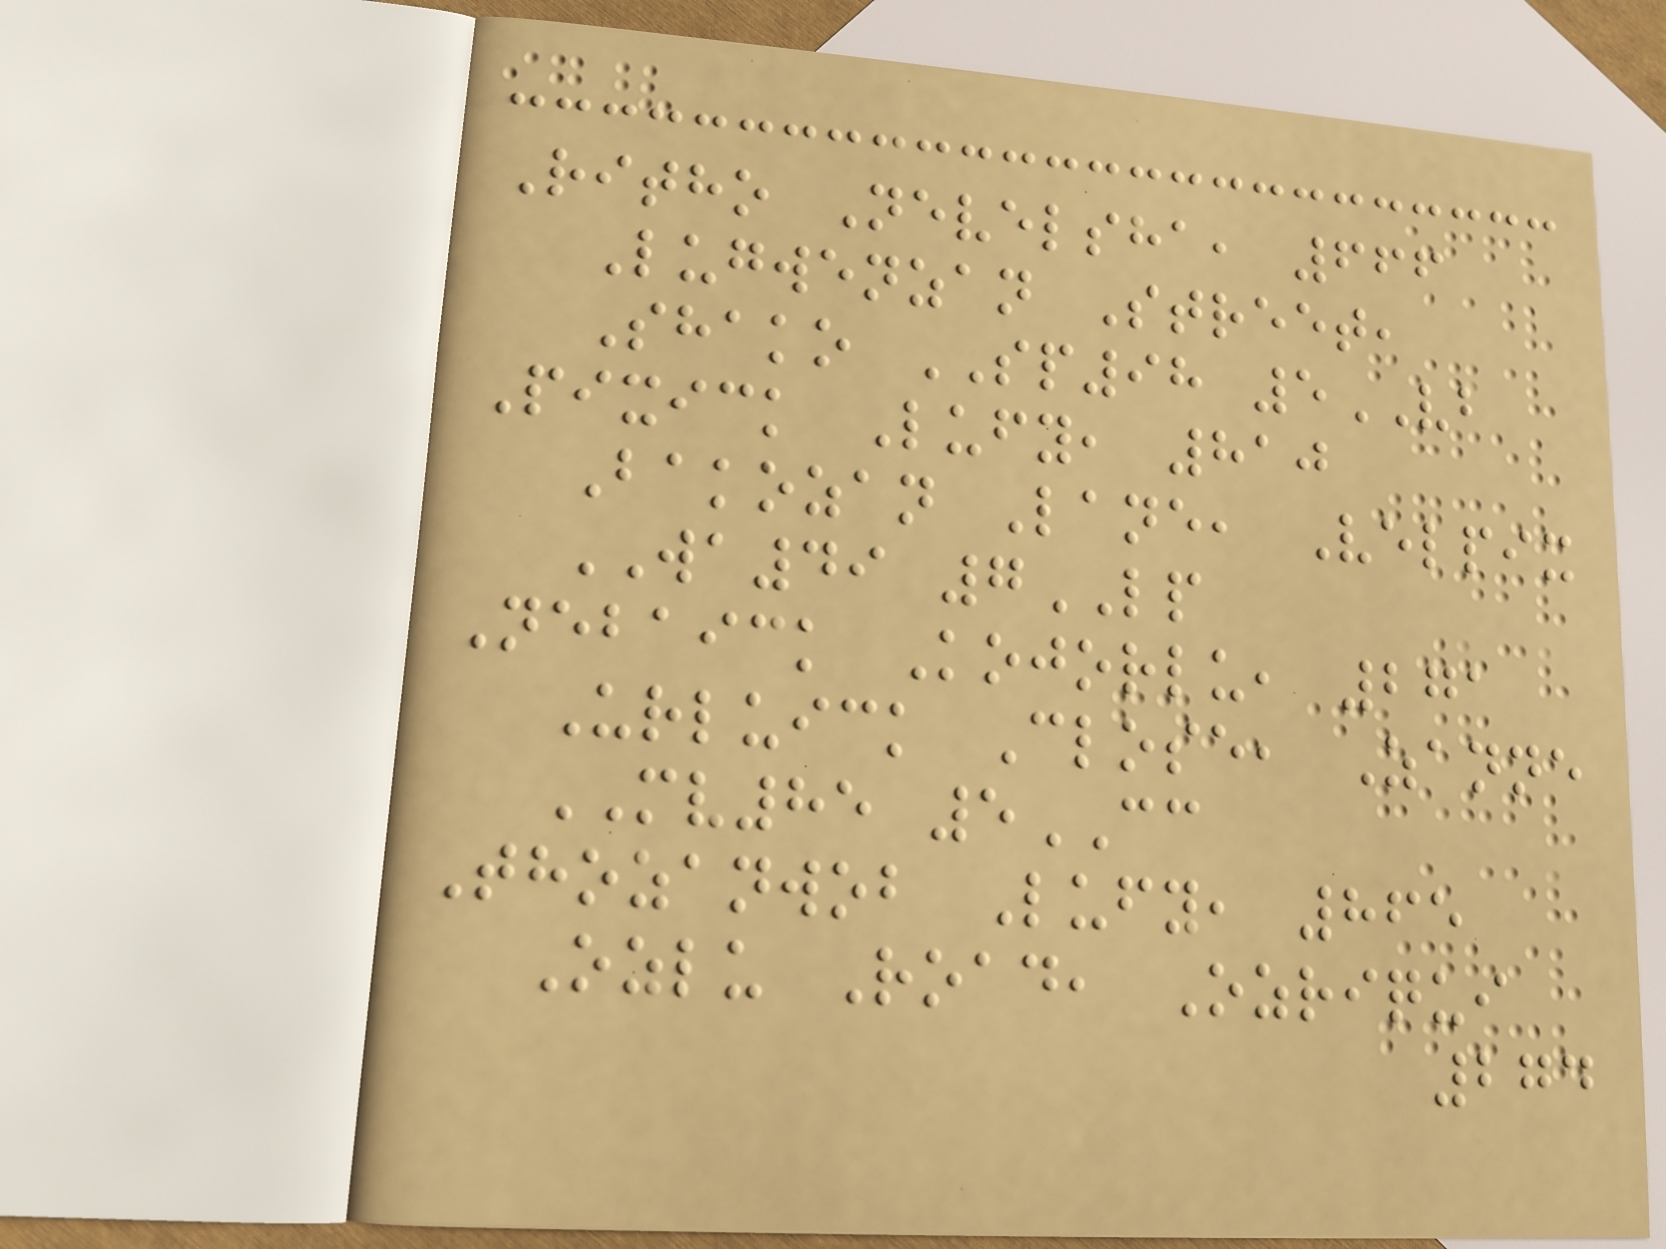Ritho Nevelsha, 666
Lugwenzan Street,
Shako SP98 5VB
Pixick Lufy, 810
Bakozan Lane, Velpix
WA49 7LP
Nebaick Kojorlu, 271
Urluick Close, Zanne
MV85 5CC
Thozanwob Lufy, 865
Ozlu Road, Ozriqui
274
